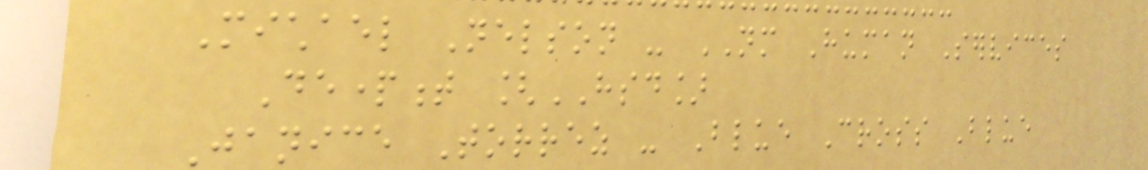Michael Nelson - NM Human Services
Department [HSD]
Janice Torrez - Blue Cross Blue
